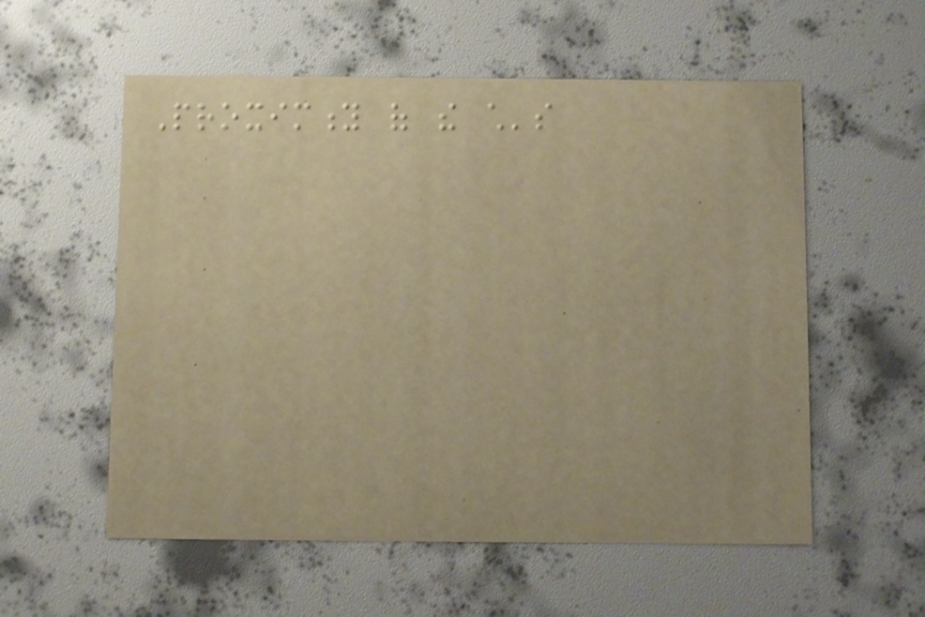Proximity of the child's
